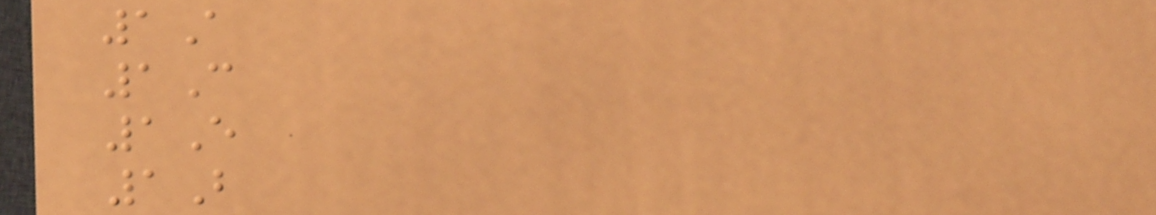1A
1C
1E
1B
